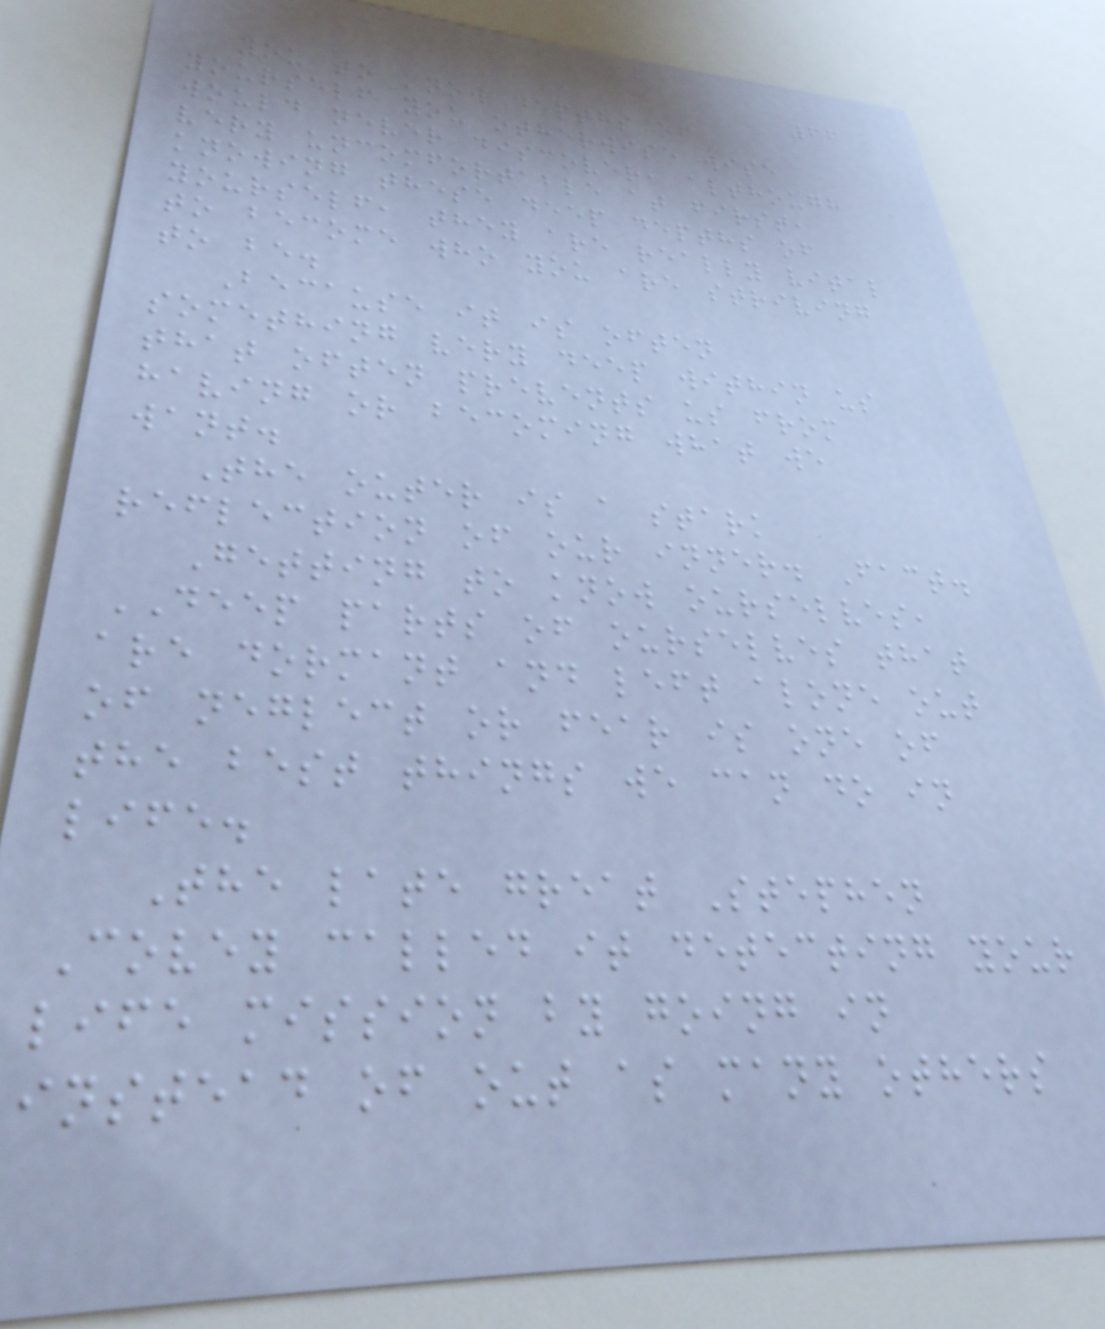66
you to know depths of
yourself you otherwise wise
would never discover, although
very uncomfortable at first,
knowing these deep depths of
yourself, they are really vital
to become who you are striving
to be.
Because it is often
something very deep within us
that often prevents us from
having or becoming what we
want.
The outer is a stark
reflection of our inner. Fact.
Getting to know ourselves,
DEEP parts of ourselves that
are dormant and left alone out
of neglect or fear is one of
the best things we can do in
life.
The late great Stephen
Covey called it detecting your
life mission by going in
instead of out as many others
